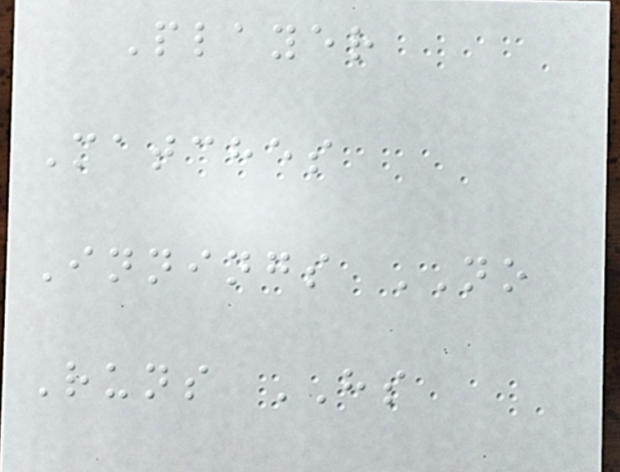Player
Matches
Innings NO
Runs HS
